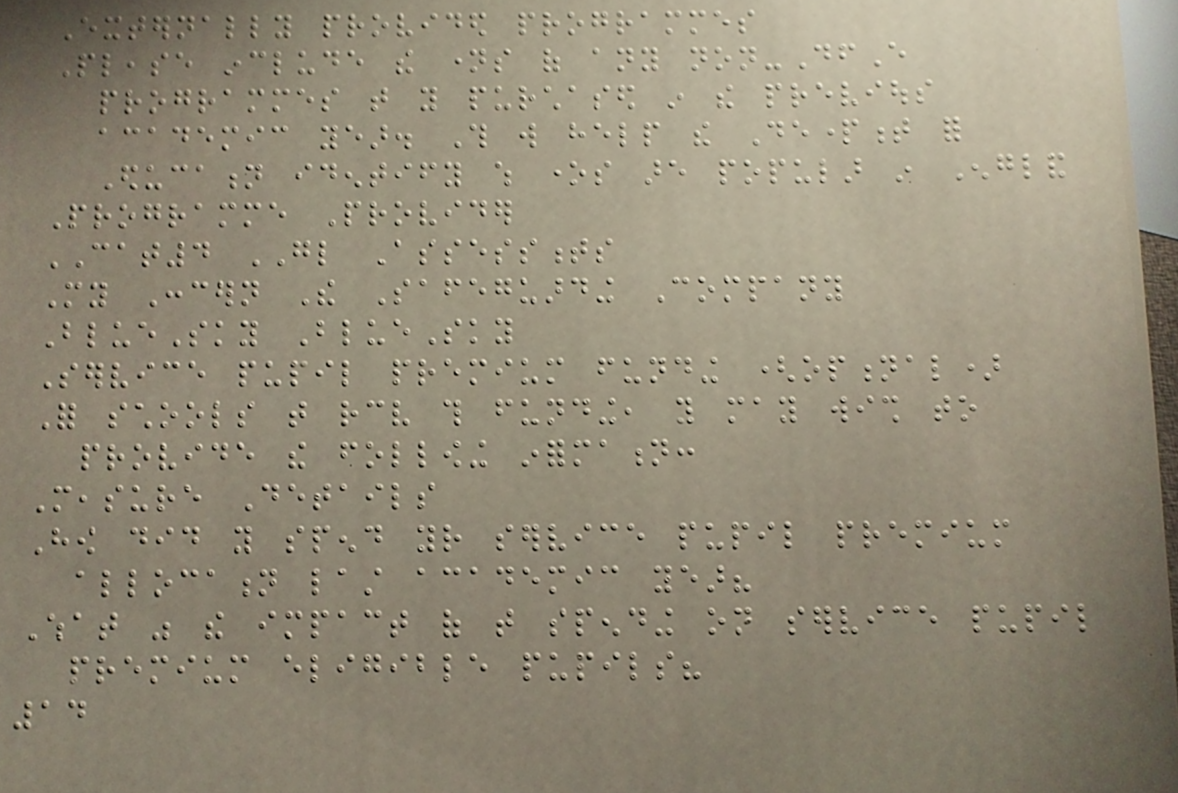Externally provided programmes
Please include the names of any non-DfE
programmes that you purchased in the previous
academic year. This will help the Department for
Education identify which ones are popular in England
Programme Provider
CAT4 GL Assessments
My Concern The Safeguarding Company
BlueSky BlueSky
Service pupil premium funding (optional)
For schools that receive this funding, you may wish to
provide the following information:
Measure Details
How did you spend your service pupil premium
allocation last academic year?
What was the impact of that spending on service pupil
premium eligible pupils?
14
